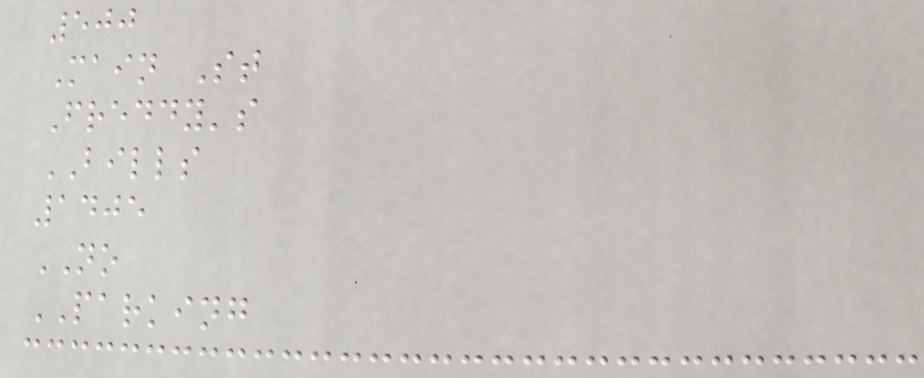500
Main St
Freddy's
BILLS
1405
NO
PARKING
